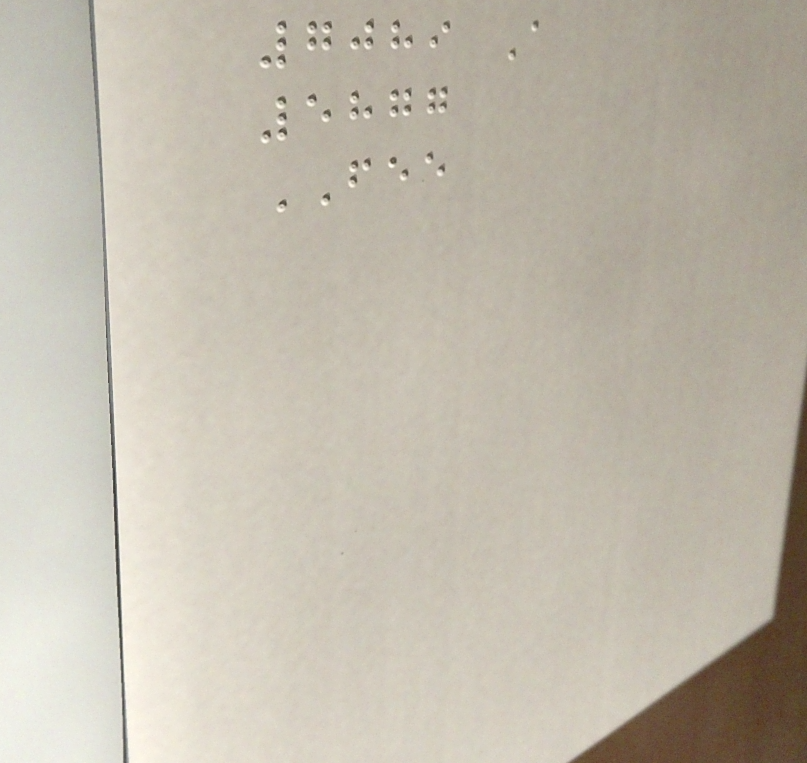7089 A
5877
FEE
